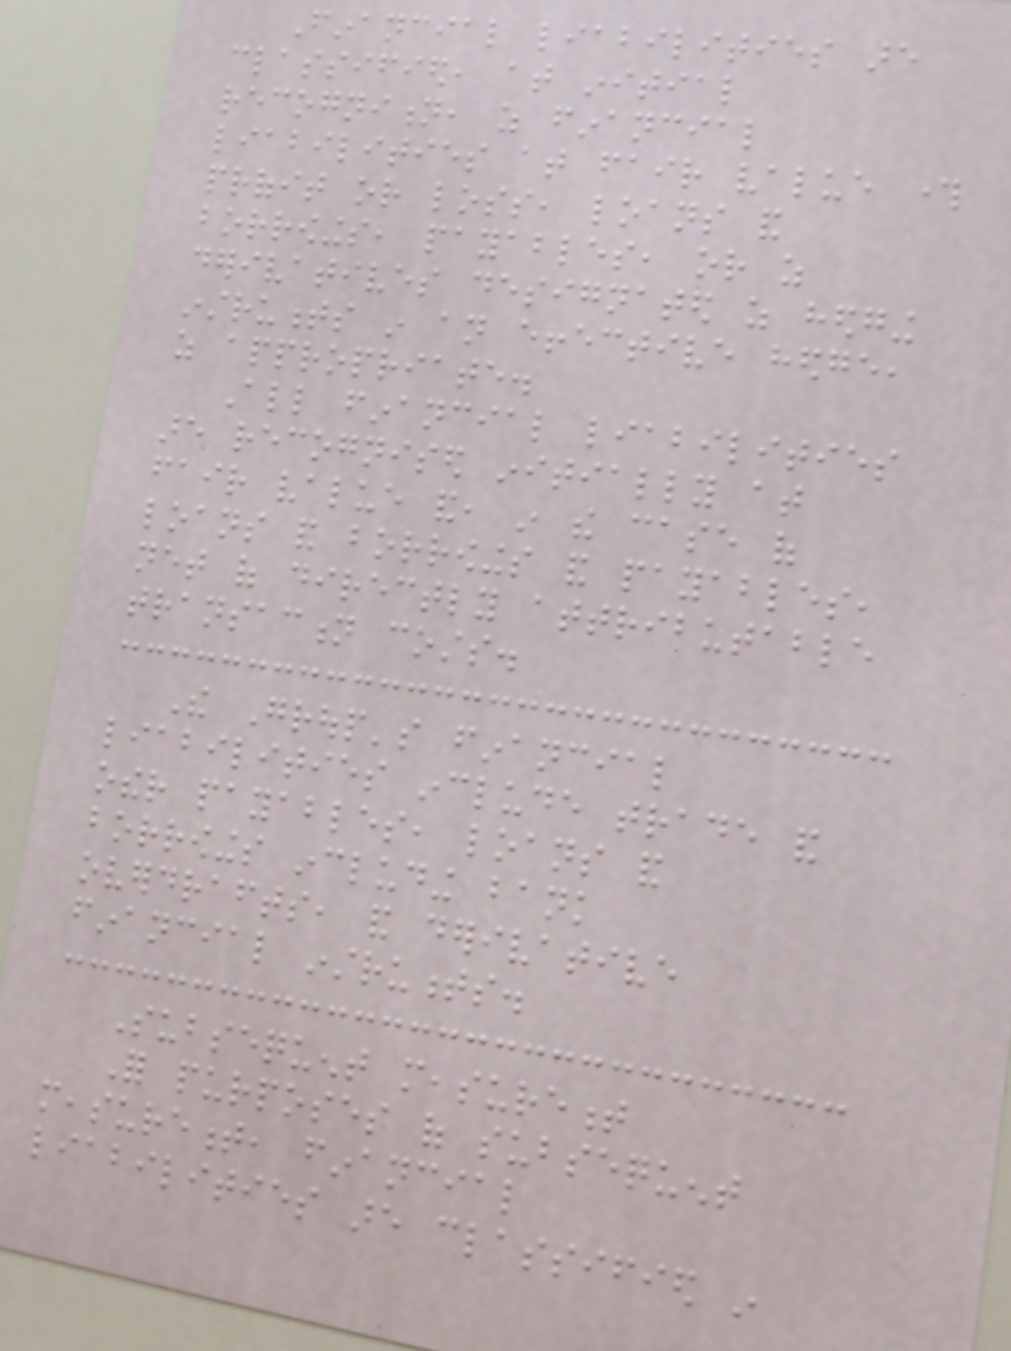Financial liabilities are
classified, at initial
recognition, as financial
liabilities at fair value through
profit or loss, loans and
borrowings, payables, or as
derivatives designated as hedging
instruments in an effective hedge,
as appropriate.
All financial liabilities
are recognised initially at
fair value and, in the case of
loans and borrowings and payables,
net of directly attributable
transaction costs.
The Group's financial
liabilities include trade and
other payables, loans and
borrowings including bank
overdrafts, and derivative
financial instruments.
Subsequent measurement
For purposes of subsequent
measurement, financial
liabilities are classified in
